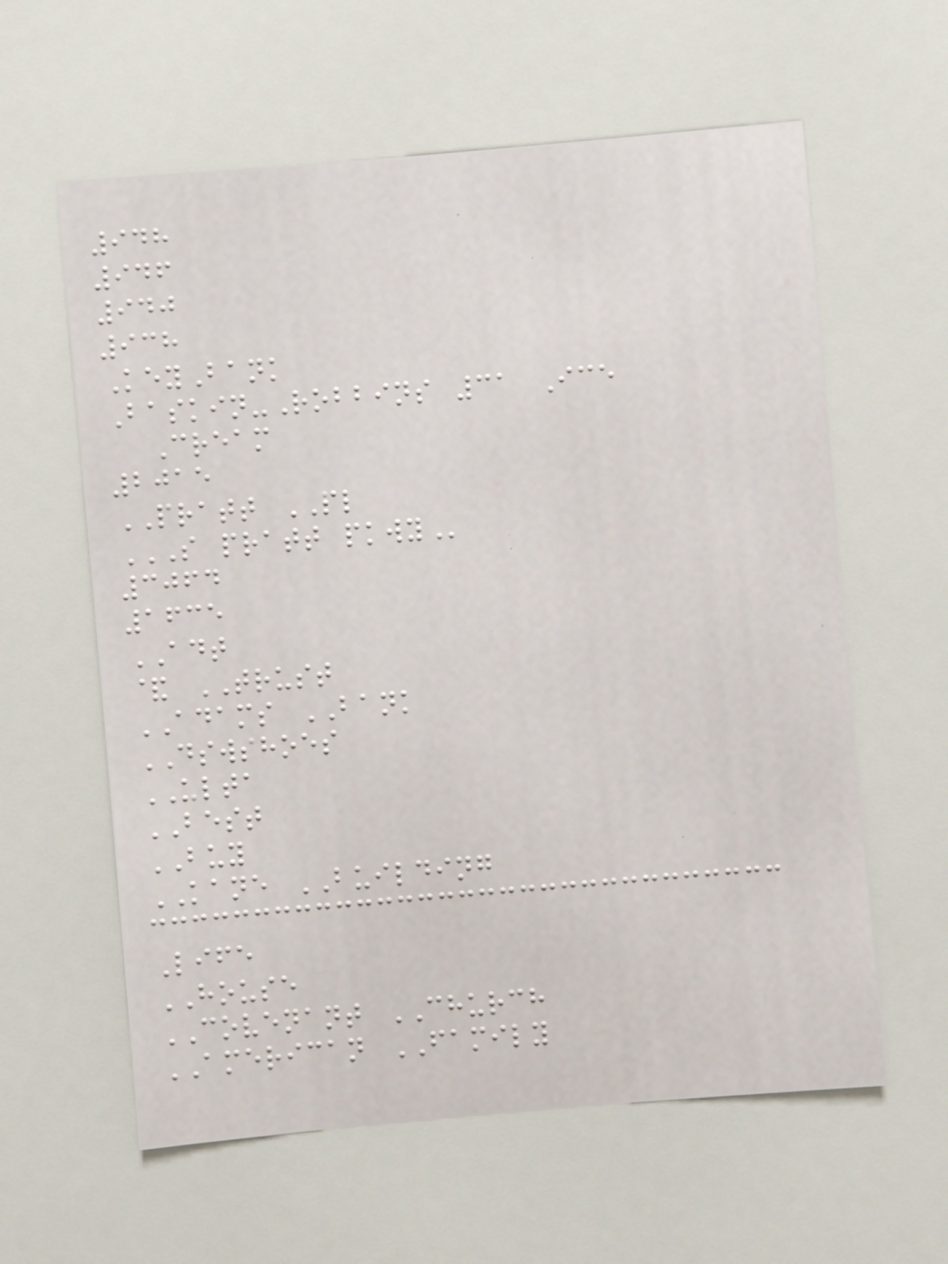948
946
940
938
KeyBank
Baskin-Robbins 31 Ice
Cream
2015
PRATT PL
S PRATT PKWY
3064
1635
ADT
& TRUST
ADAMS BANK
DSWSHOES
ULTA
BEST
BUY
KANE BUILDING
Life
HOUSE
COVENANT CHURCH
AMERICAN FAMILY
